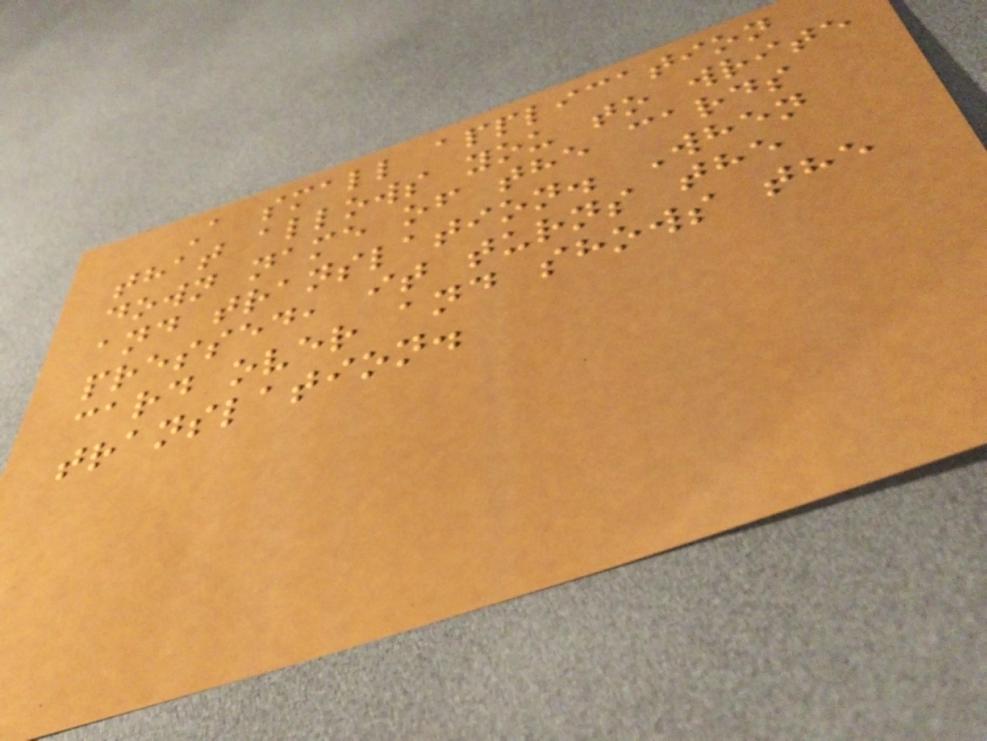A small application
that allows you to write
down name of the cards
and translation. When
pressed, it turns the
card over and shows the
translation.
